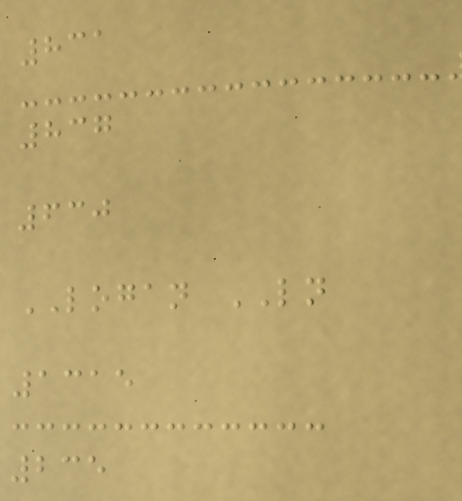831
837
630
LOGAN LN
1315
235
